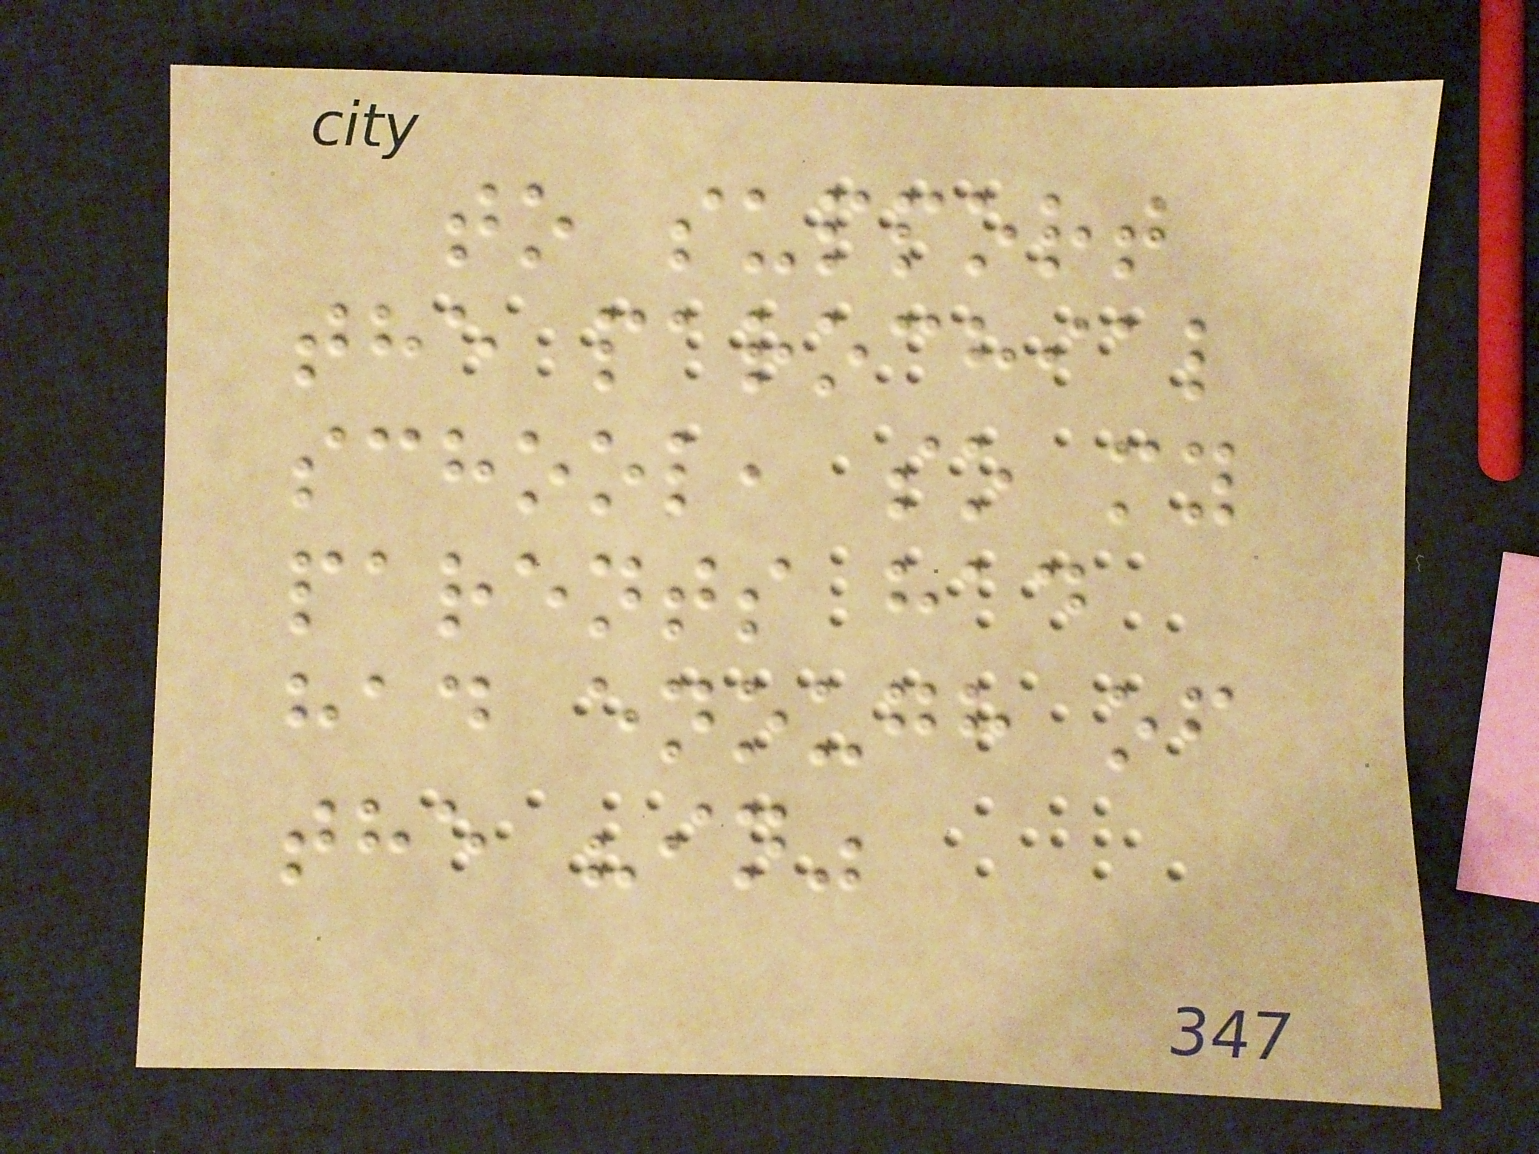to support
the parochial
school, so my
parents had
had enough of
the "in"
